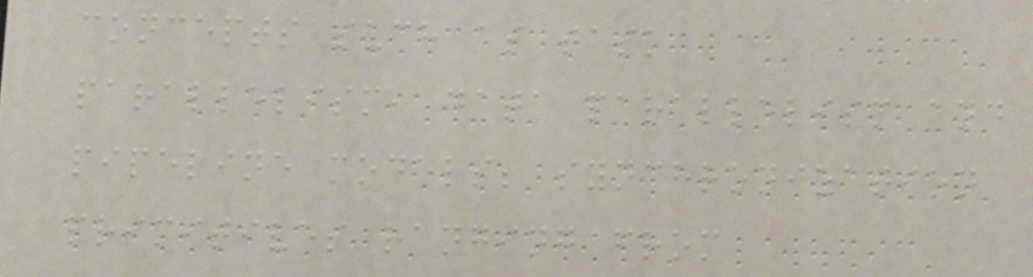concepts such as task
parallelism, data parallelism and
pipeline models; synchronization
primitives ranging from
